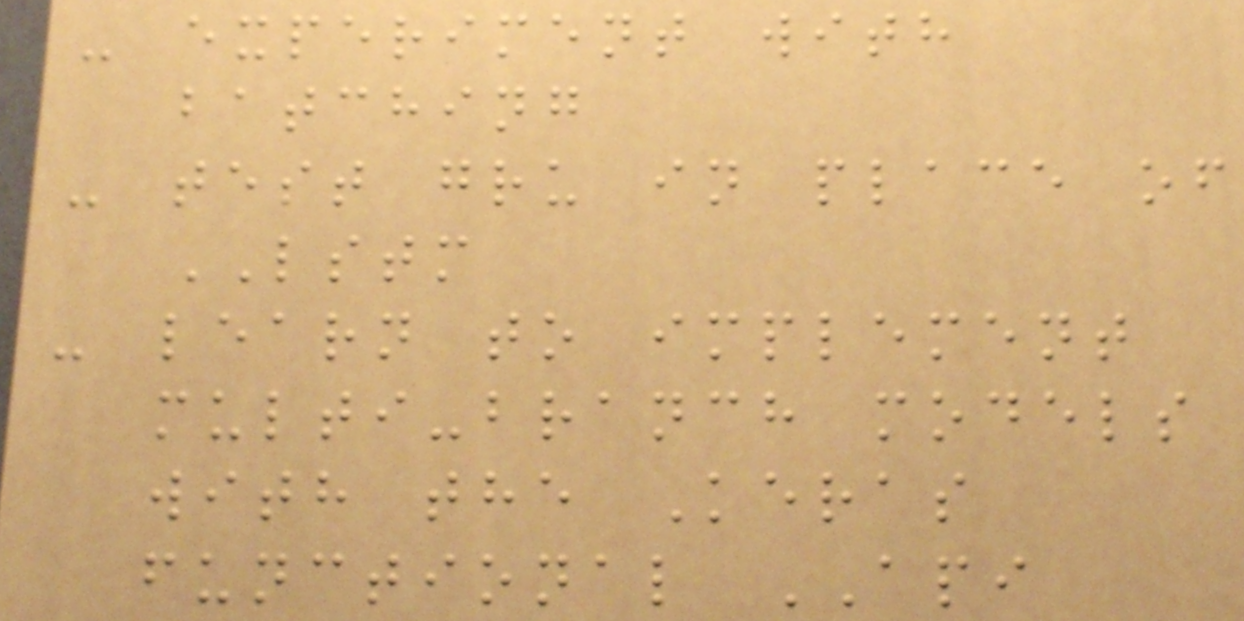- experiment with
batching
- test gru in place of
LSTM
- learn to implement
multi-branch models
with the Keras
functional API
